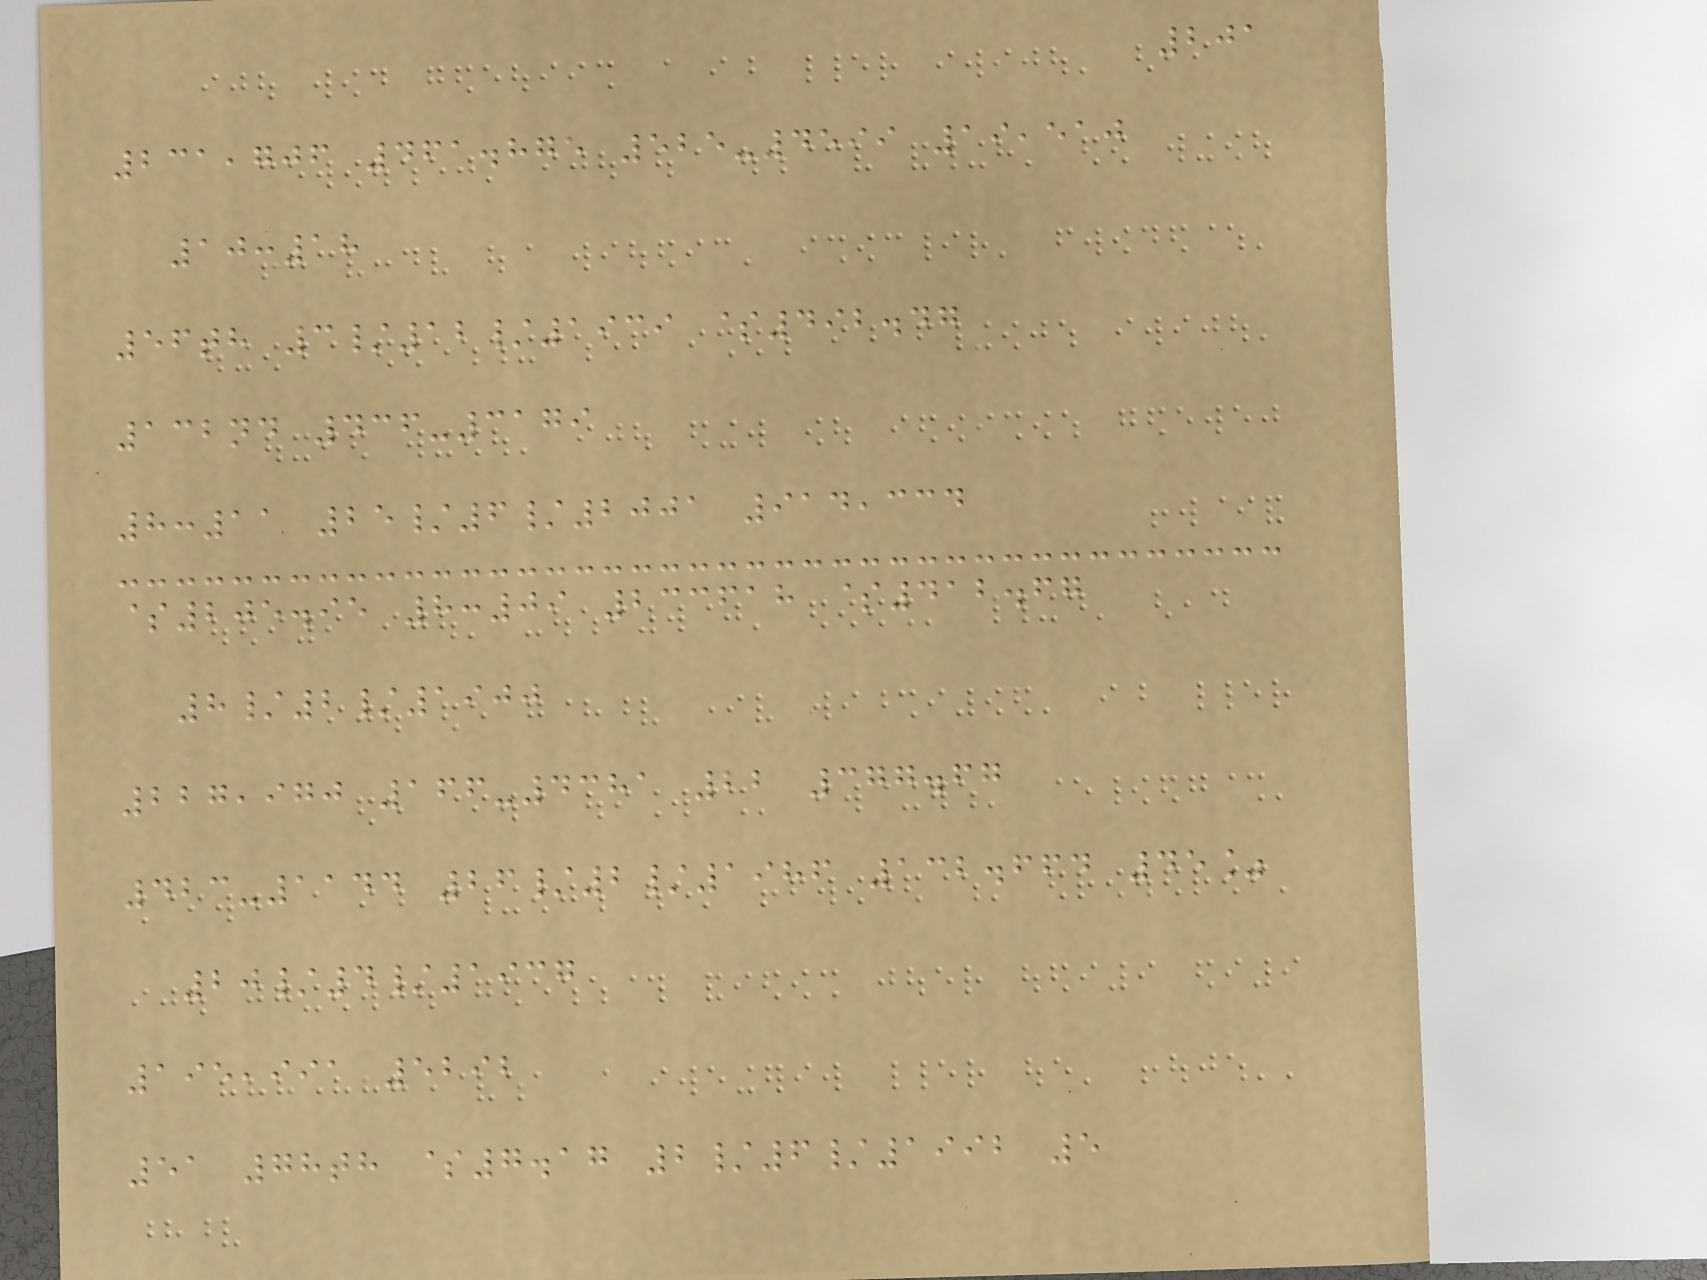201
231,706 461.875 525-4599 19,510
10:18
56th 3/12/1939 $492.47
132nd 436-3179
8:11 25/6/2001 914,334
$205.95 8:09 233618 $412.67
8/2/1900
227,970 166-4381 22 377.67
423-1144 26/2/1986 132.664 45%
20/4/1937
195,991 5292
51 78th $7.17 2/6/1992 5
